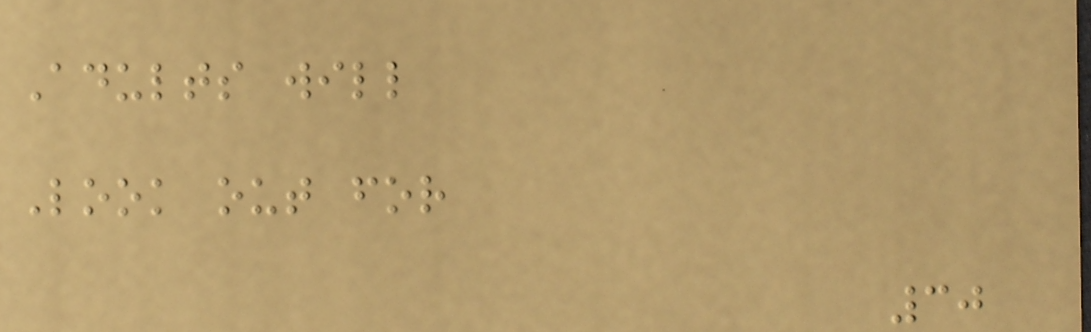Adults will
Look out for
30
